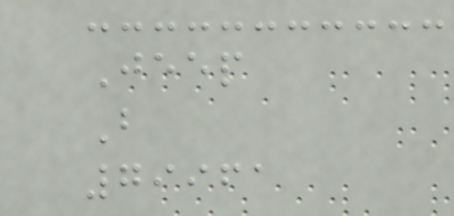Jeep
B
79961
